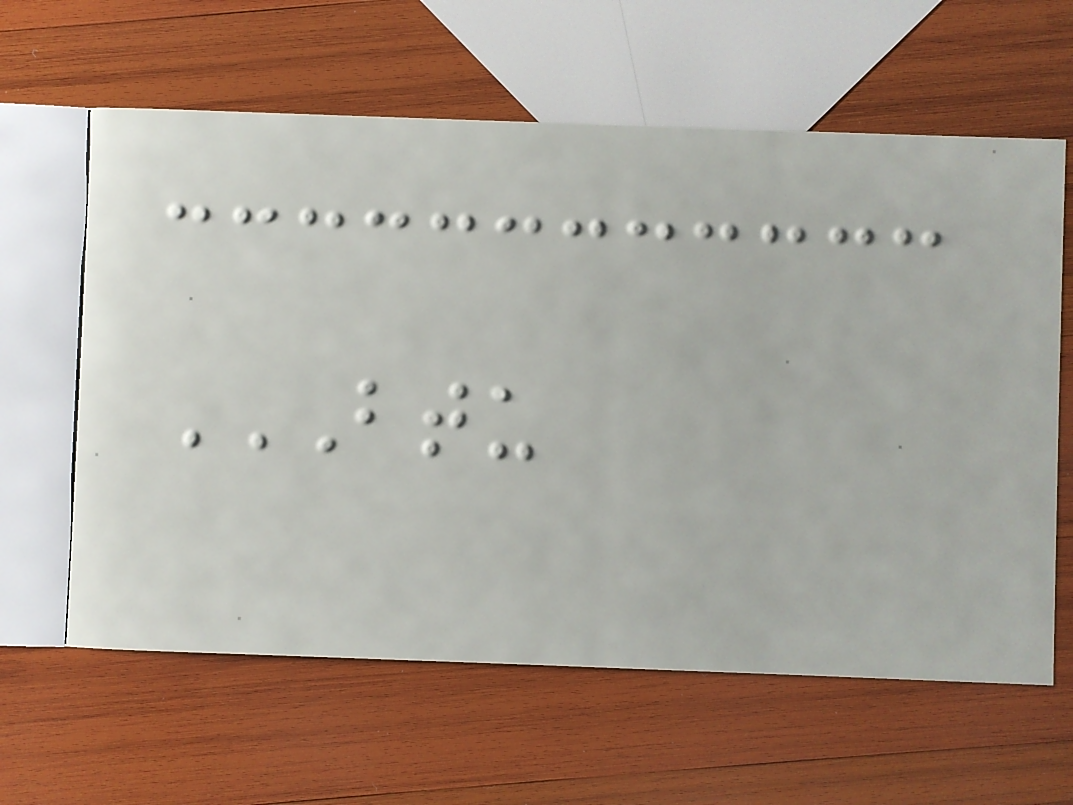BTU
